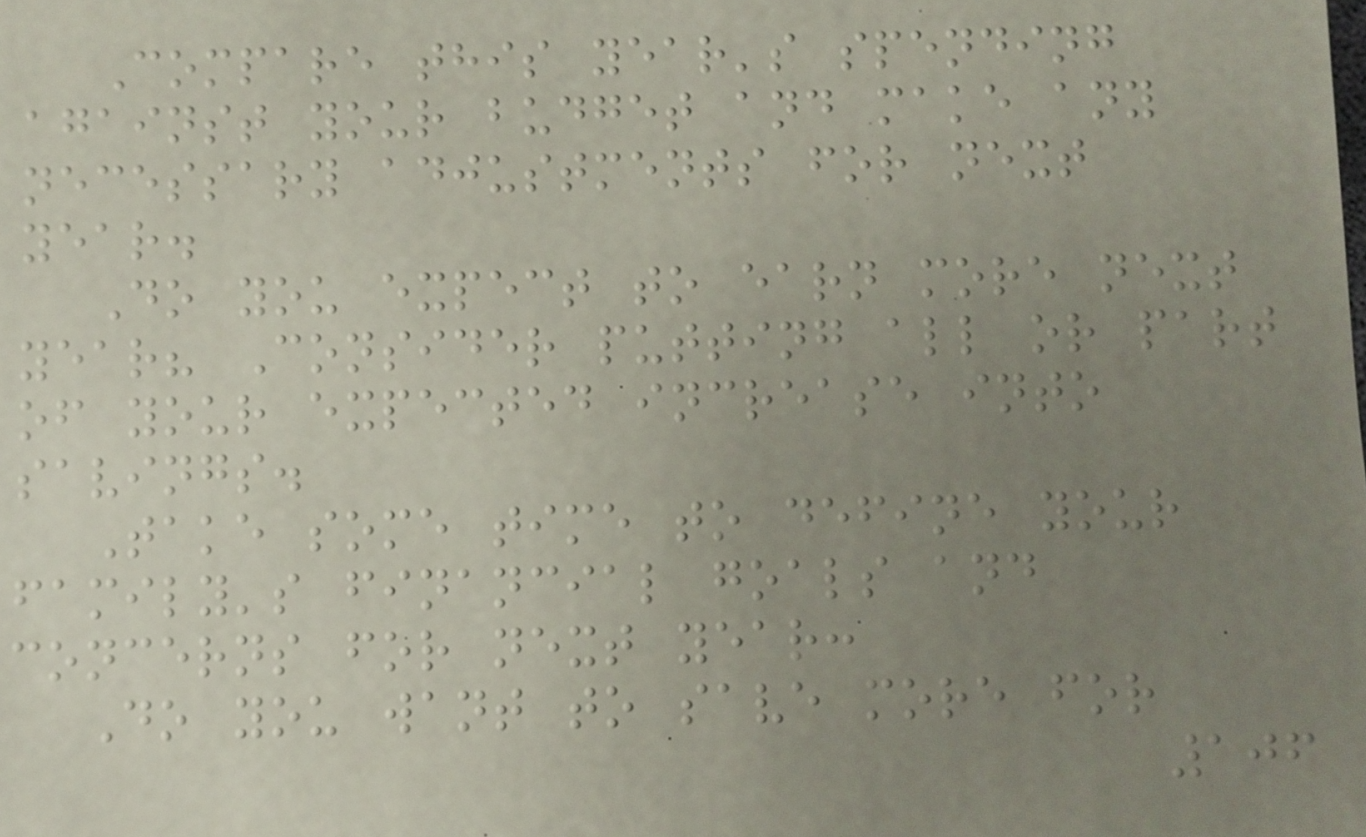Compare this year's spending
against your budget and make any
necessary adjustments for next
year.
Do you expect to earn more next
year? Consider putting all or part
of your expected increase into
savings.
Take some time to define your
family's financial goals and
concerns for next year:
Do you want to save more for
106
